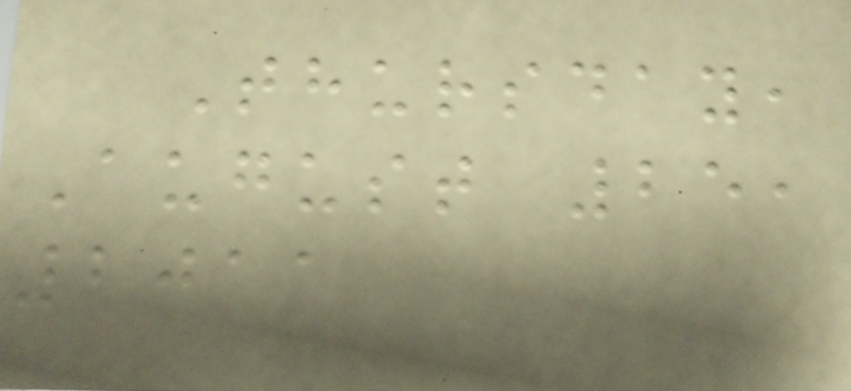Thursday,
August 25,
2011
